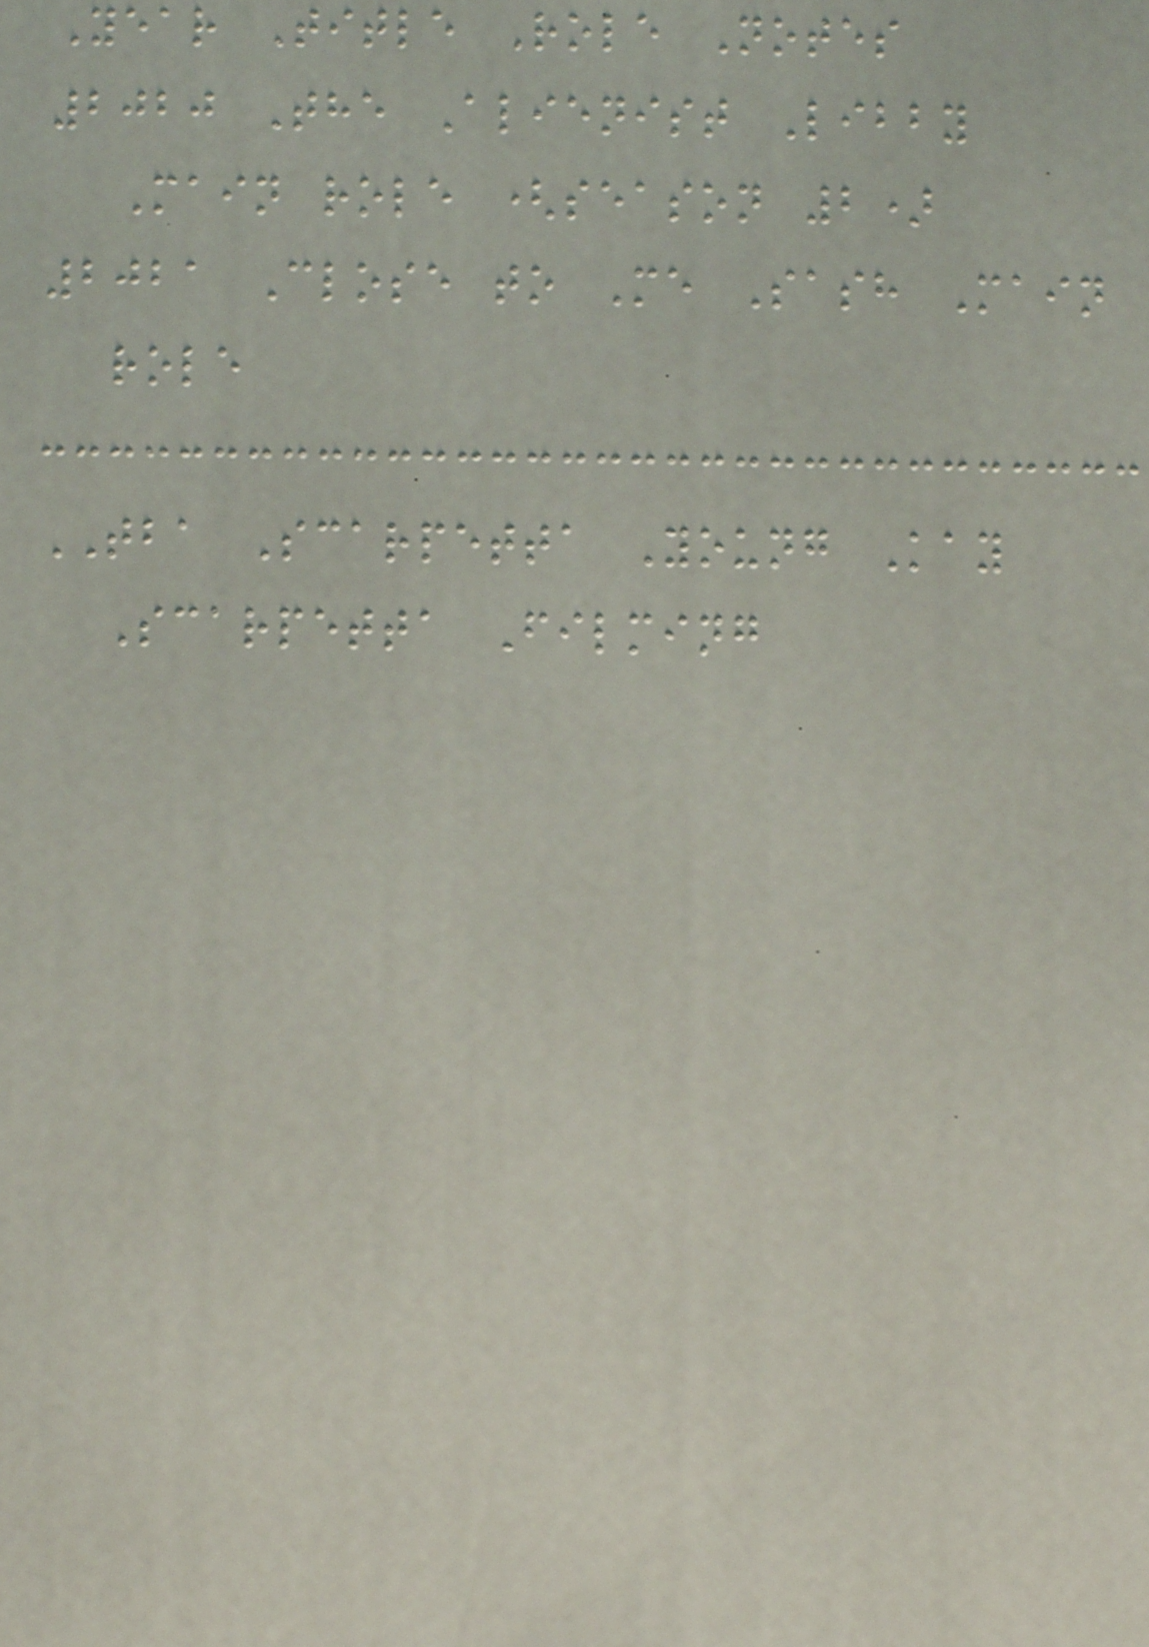Year Title Role Notes
2020 The Alienist Libby
Main role (season 2)
2021 Close to Me Sash Main
role
TBA Scarpetta Young Kay
Scarpetta Filming
